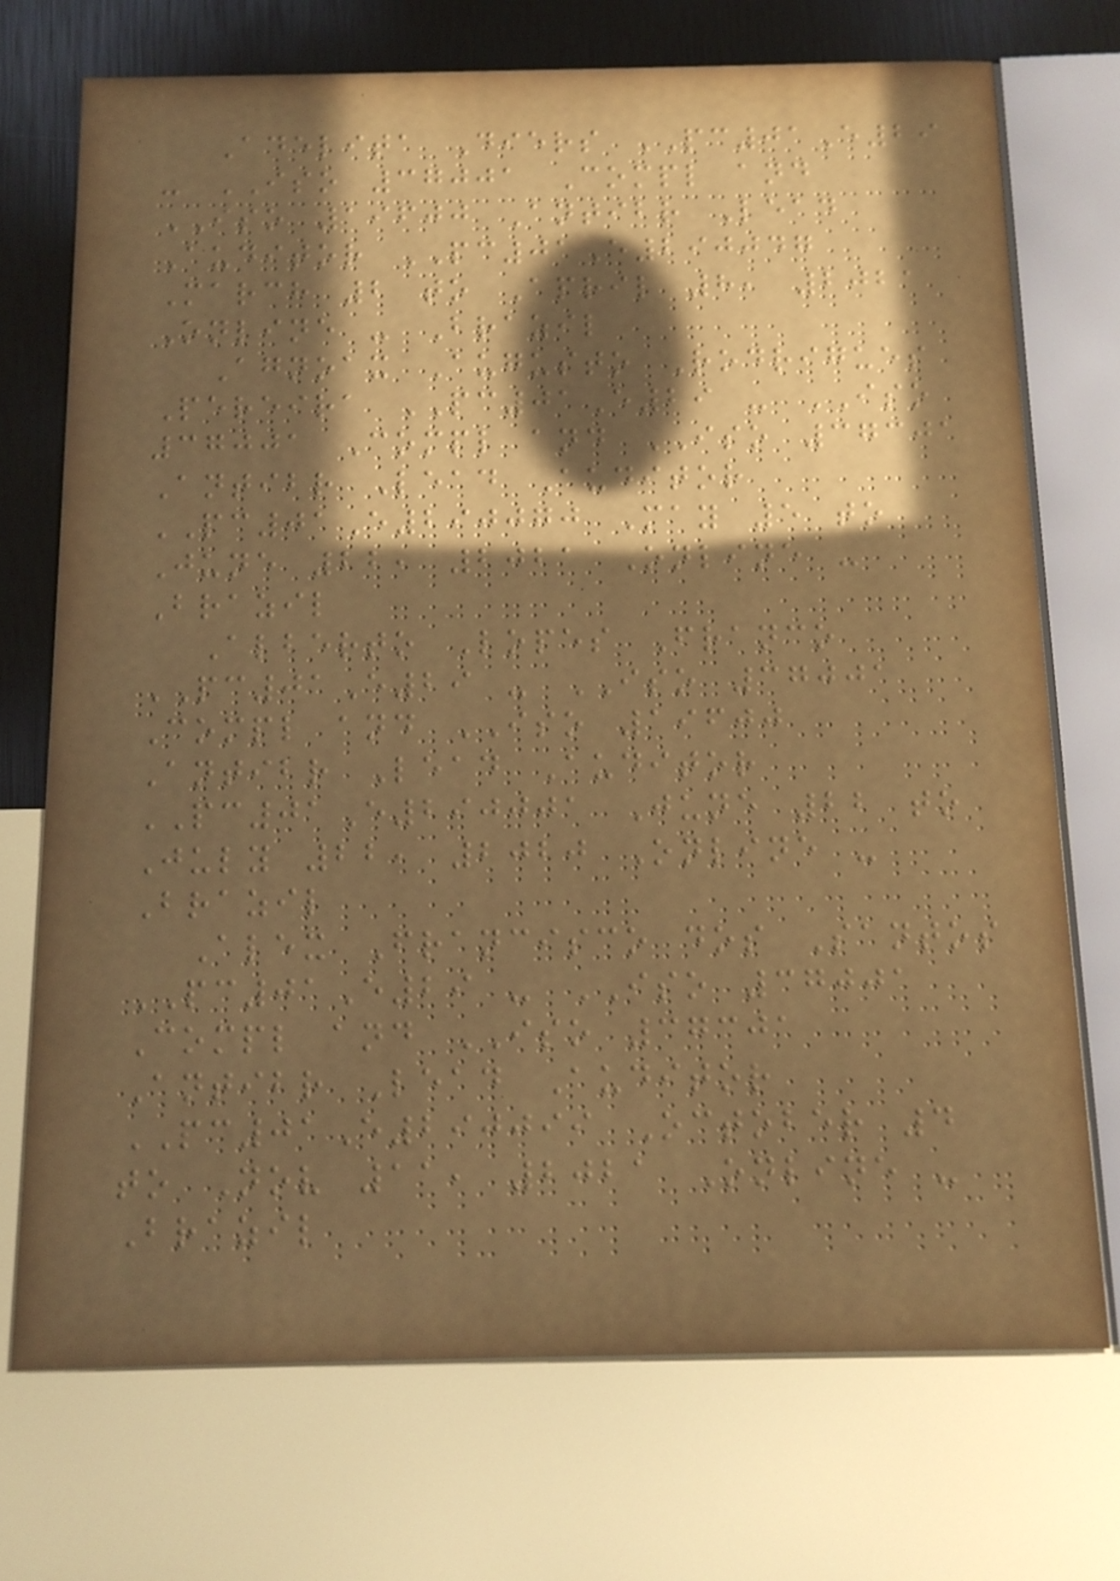Adelita Diers PC01E29
- ISO 37001 Compl and
ISO 19600 Antibr Lead
Auditor PC01E290047
March 2 to April 8, 2021
Online - Brazil
Agnoax Augusto Rodrigues
Pereira PC01E29 - ISO
37001 Compl and ISO 37301
Antibr Lead Auditor
PC01E290070 May 5 to
June 22, 2021 Online -
Brazil
Alberto Lopes Franco
PC01E29 - ISO 37001
Compl and ISO 19600
Antibr Lead Auditor
PC01E290001 June 22 to
July 22, 2020 Online -
Brazil
Alex Francisco dos Santos
PC01E29 - ISO 37001
Compl and ISO 37301
Antibr Lead Auditor
PC01E290099 October 4
to Nov 11, 2021 Online -
Brazil
